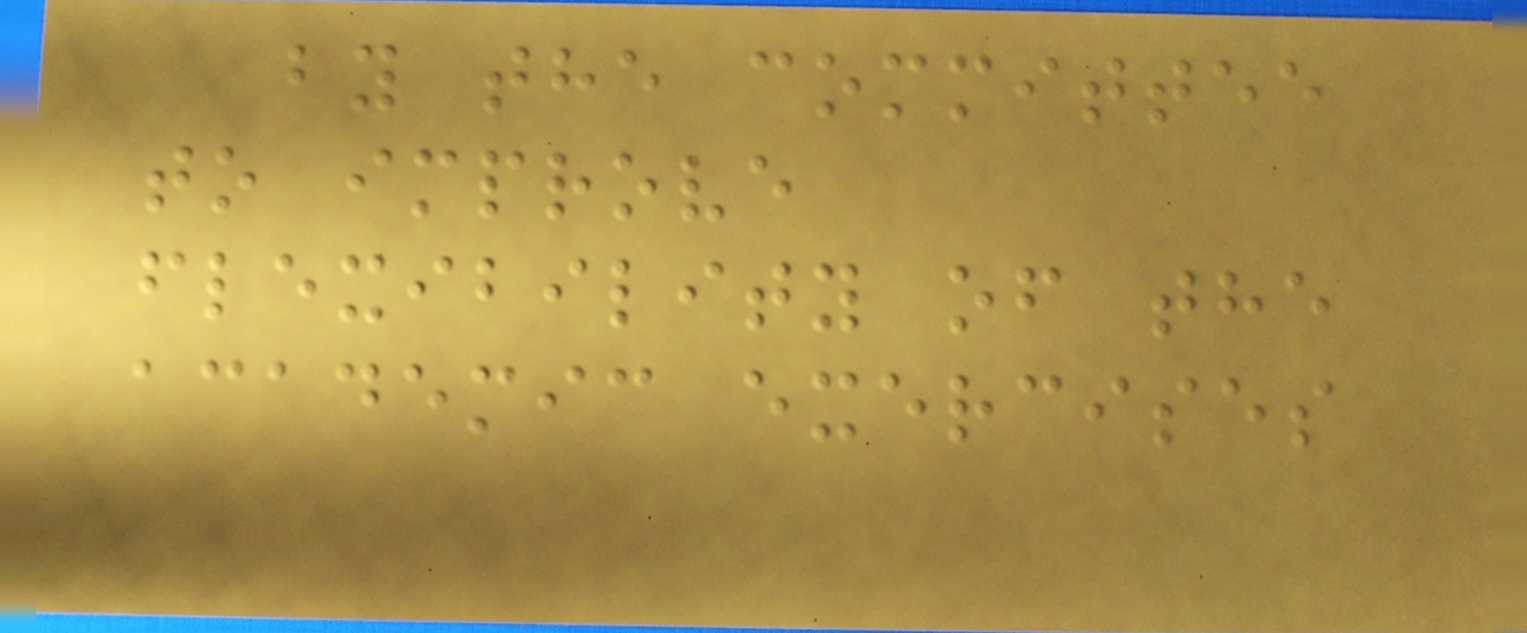by the committee
to improve
flexibility of the
academic exercises
